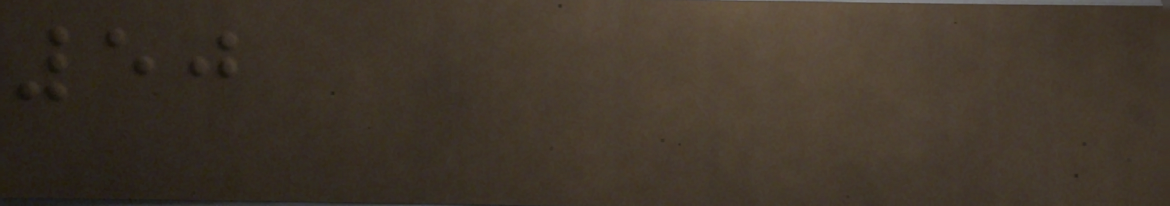50
